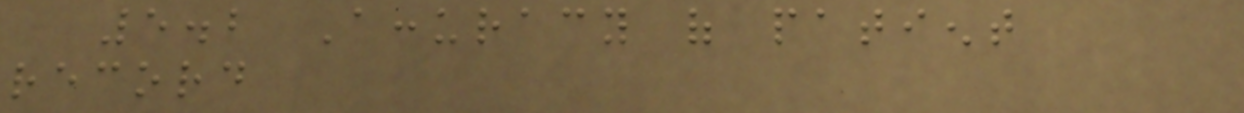5.2 Accuracy of patient
record
